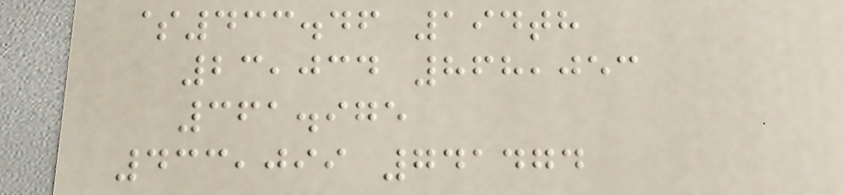$433.46 194th
23,034 868,053
361.975
433,099 741474
